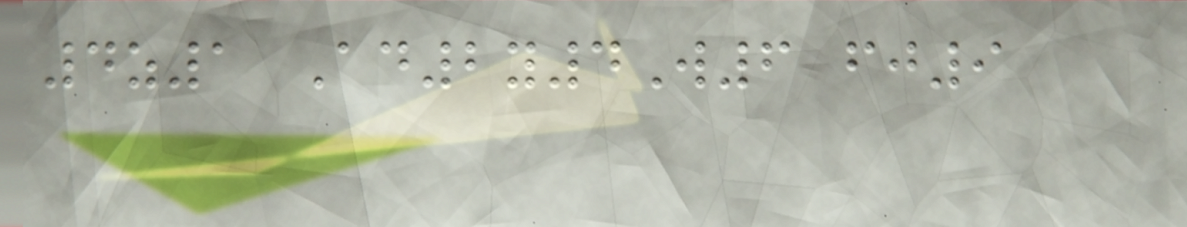4z1 Ad2y4W6 fj9
